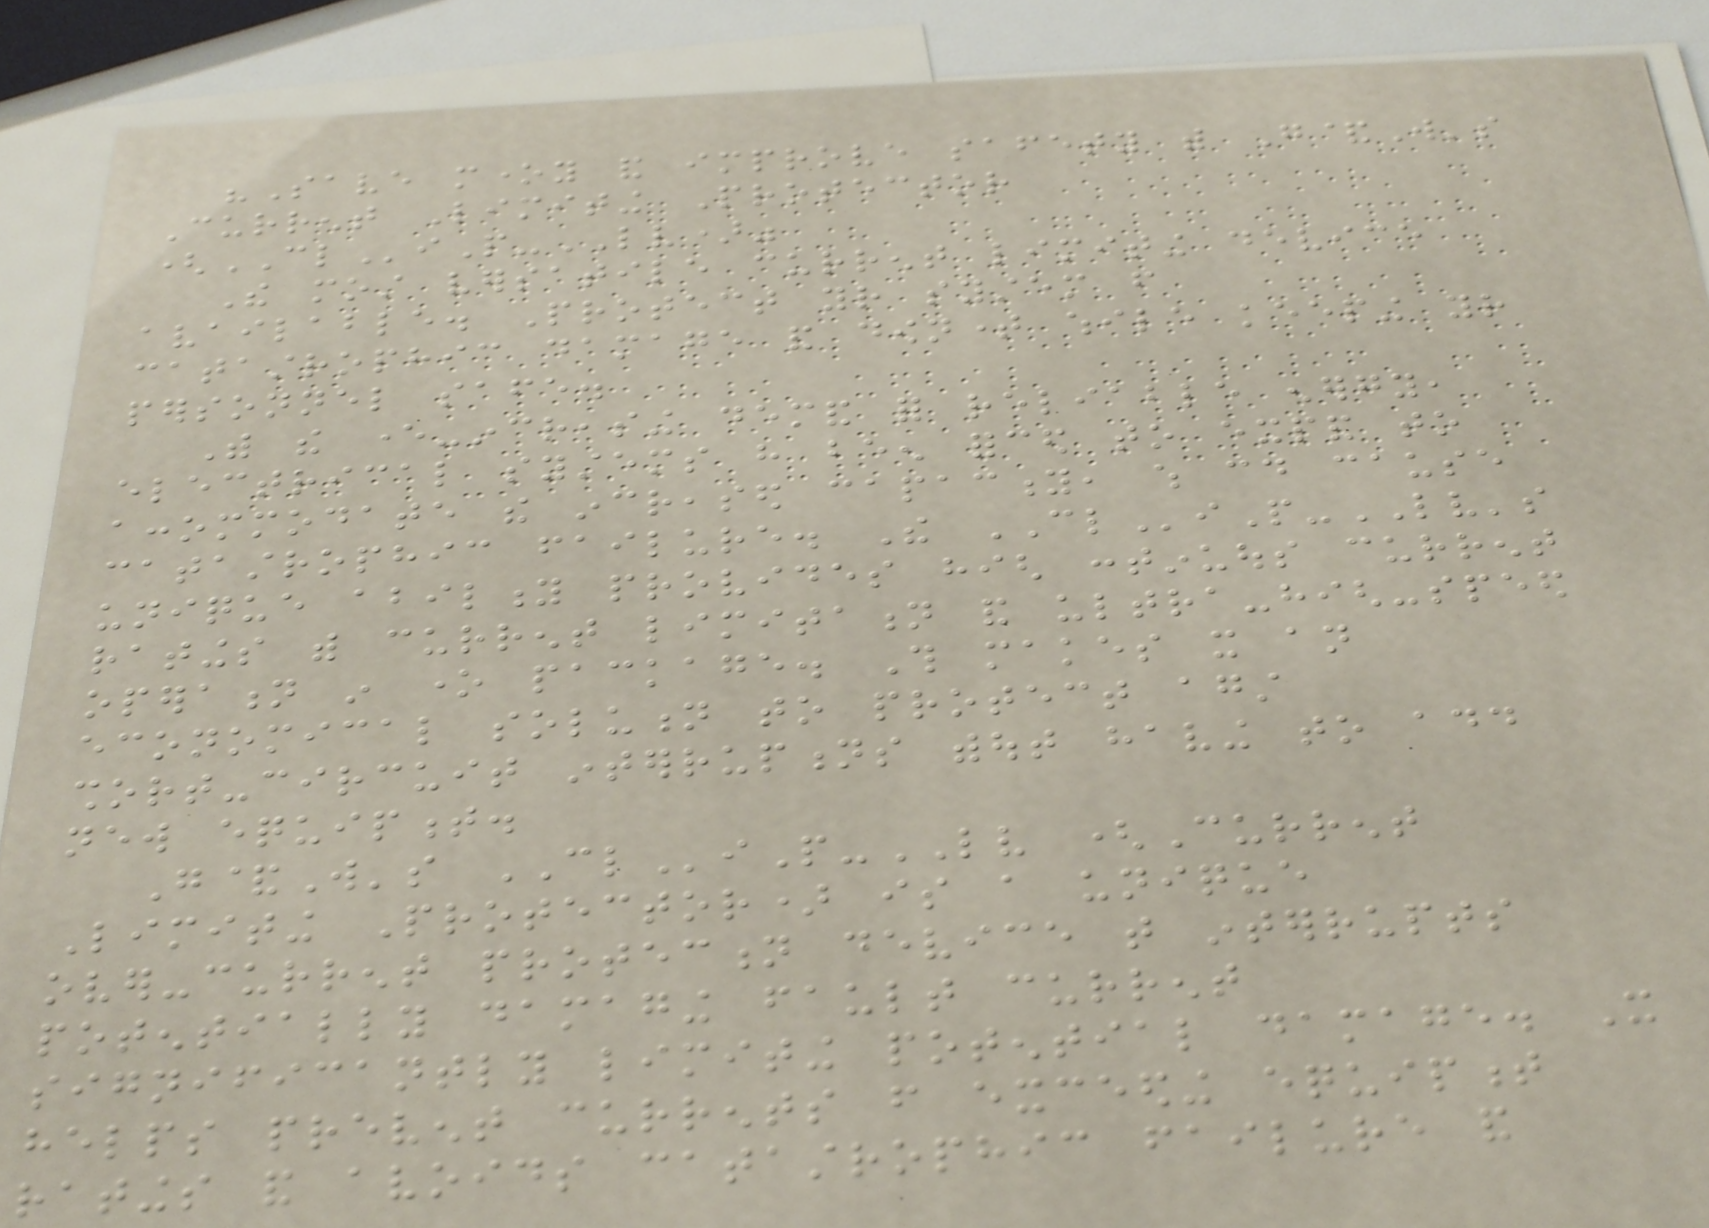"Save money and improve safety with G&W's
Current Limiting Protector
(CLiP-LV)"
The most versatile current limiting device
available. Protect your system from
catastrophic damage and downtime while keeping your
personnel safe.
With the ever-increasing demand for reliable energy,
electrical systems have been forced to expand to
accommodate the increased capacity, which could cause
catastrophic failure. The CLiP-LV's
unique ability provides high continuous current
ratings with current limitation and ultra-high-speed
operation in one package. This makes it an
economical solution to protect against
short-circuit interruptions without having to add
new equipment.
G&W's CLiP-LV (Current
Limiting Protector) is a unique
over-current protection device that interrupts
potentially damaging fault current
significantly limiting potential damage. It
helps prevent currents from exceeding equipment
ratings and avoids catastrophic failure and
